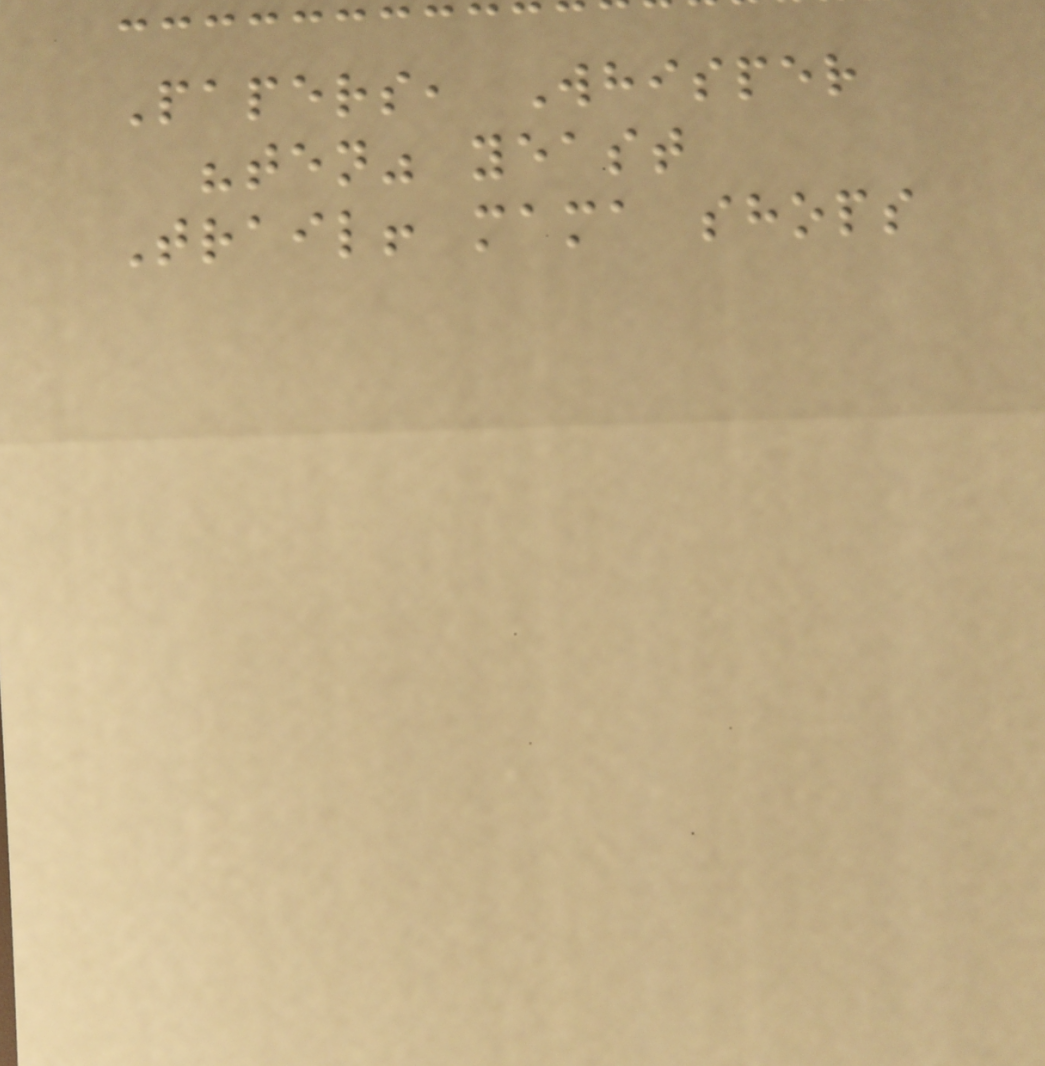Papers, Whisper
"ten" yeast
Trail! mama shops
